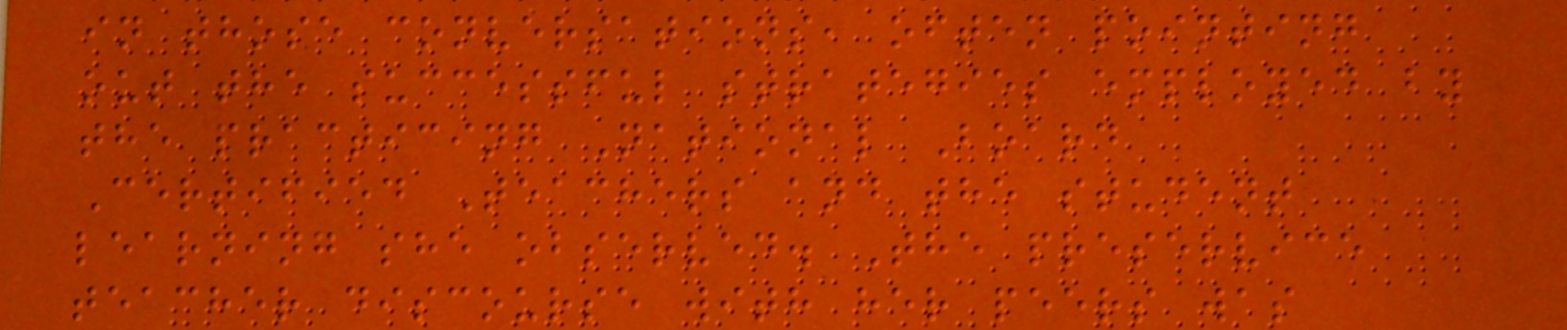in those conversations, often pointing
out the successful strategies employed by
the practicing National Board
Certified Teachers and the student
learning she observed. The preservice
teacher discourse with her peers was
